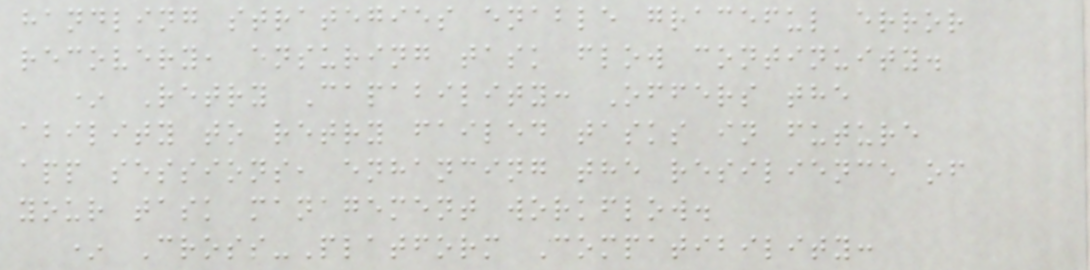handling strategies enable graceful error
recovery, ensuring task flow continuity.
* Retry Capability: Offers the
ability to retry failed tasks in future
app sessions, enhancing the resilience of
your task management workflow.
* Cross-Platform Compatibility:
